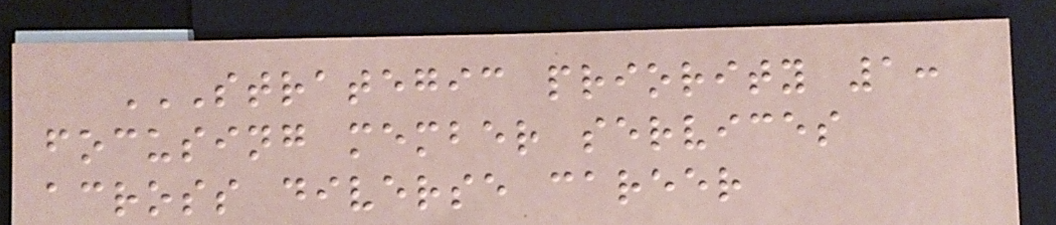STRATEGIC PRIORITY 1:
FOCUSING MEMBER SERVICES
ACROSS DIVERSE CAREER
